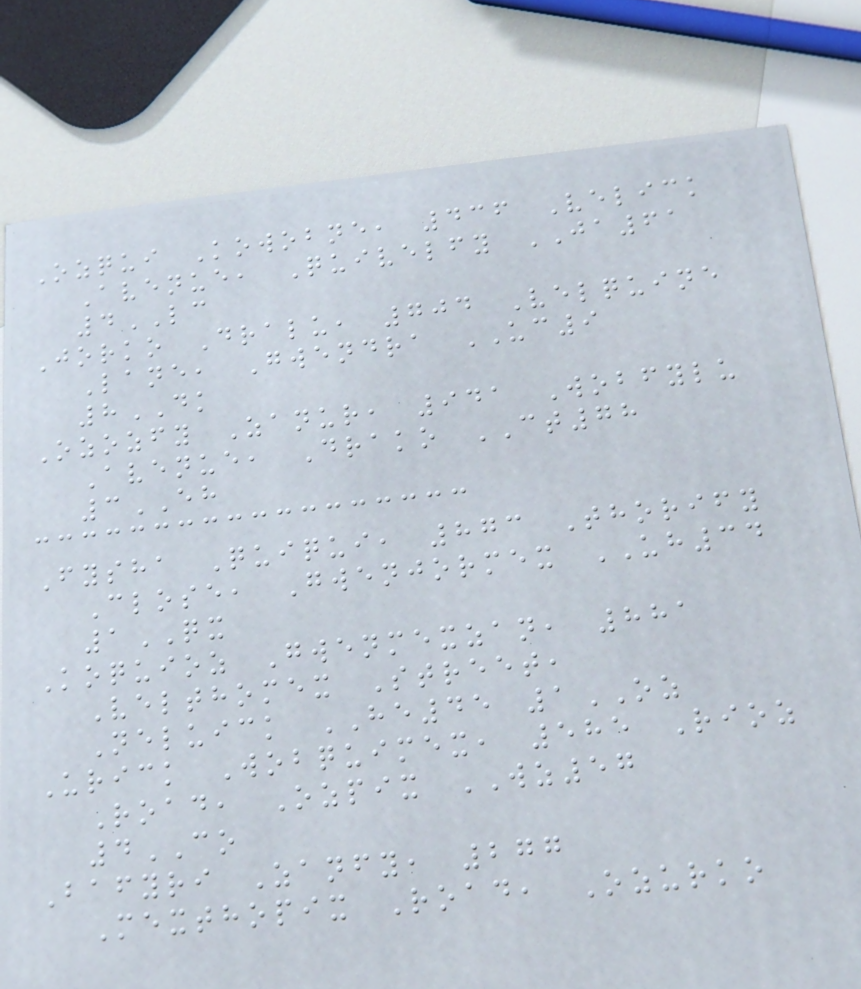Ozqui Kowobne, 436 Velick
Avenue, Quivelfy JA61
4LC
Jorko Dralu, 704 Velquine
Lane, Gwendra UC9
8DK
Ozozfy Zanur, 941 Wobfylu
Avenue, Drako CT78
3EH
Fysha Quiqui, 873 Thorify
Close, Gwenjormex UH34
1QX
Koquioz Gwenmexzan, 881
Velthomex Street,
Neluick HE45 1OZ
Urick Wobquimex, 585 Rioz
Road, Ozpix WZ57
4CO
Bafyri Zanfy, 277
Mexthopix Road, Ozurko
